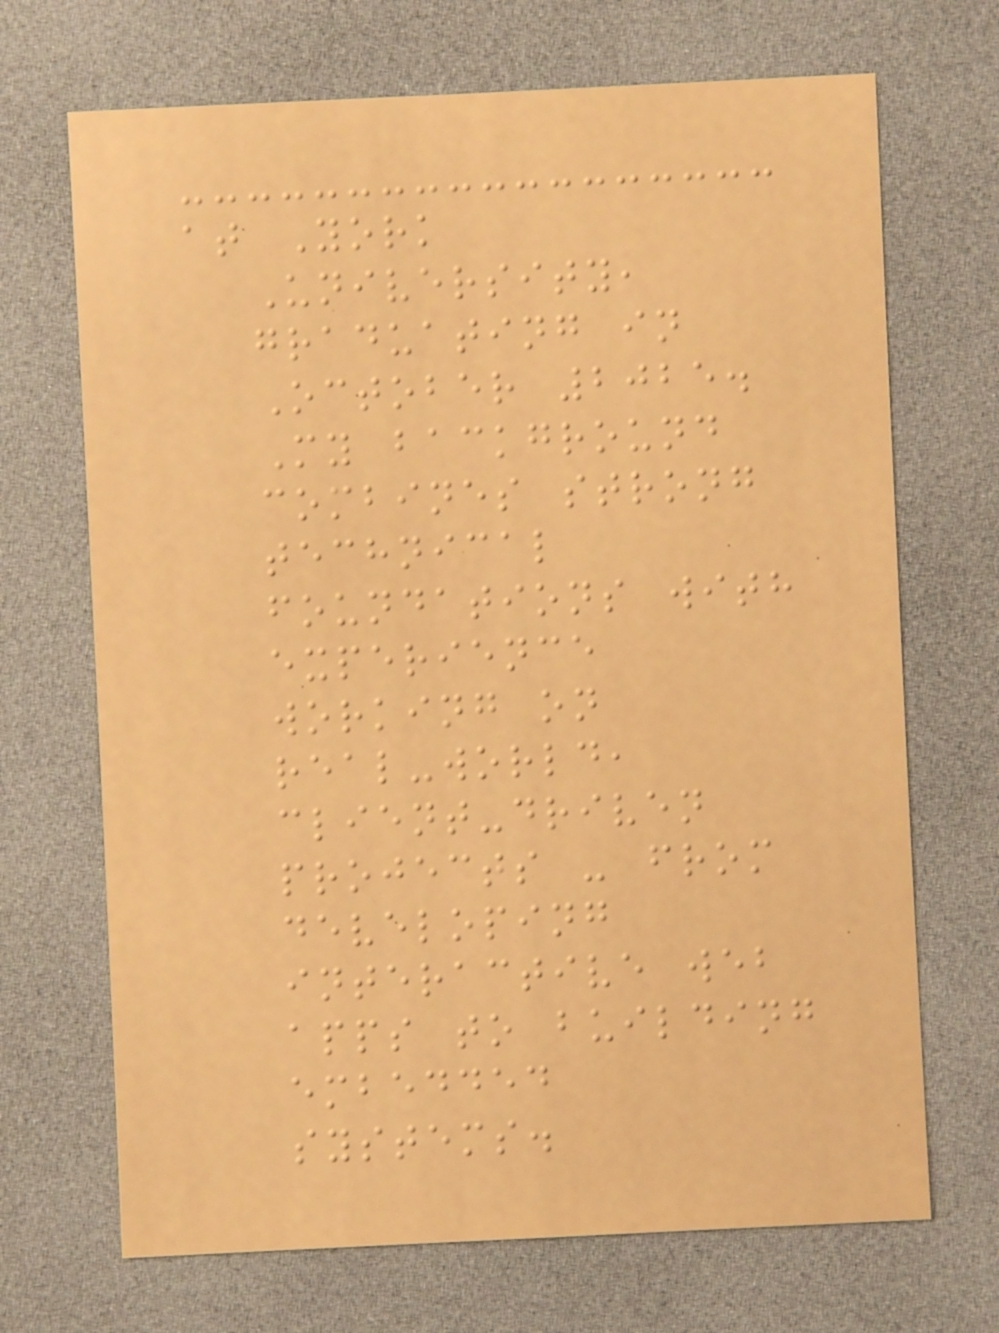at York
University,
graduating in
October 2025.
My background
combines strong
technical
foundations with
experience
working on
real-world,
client-driven
projects - from
developing
interactive web
apps to building
embedded
systems.
